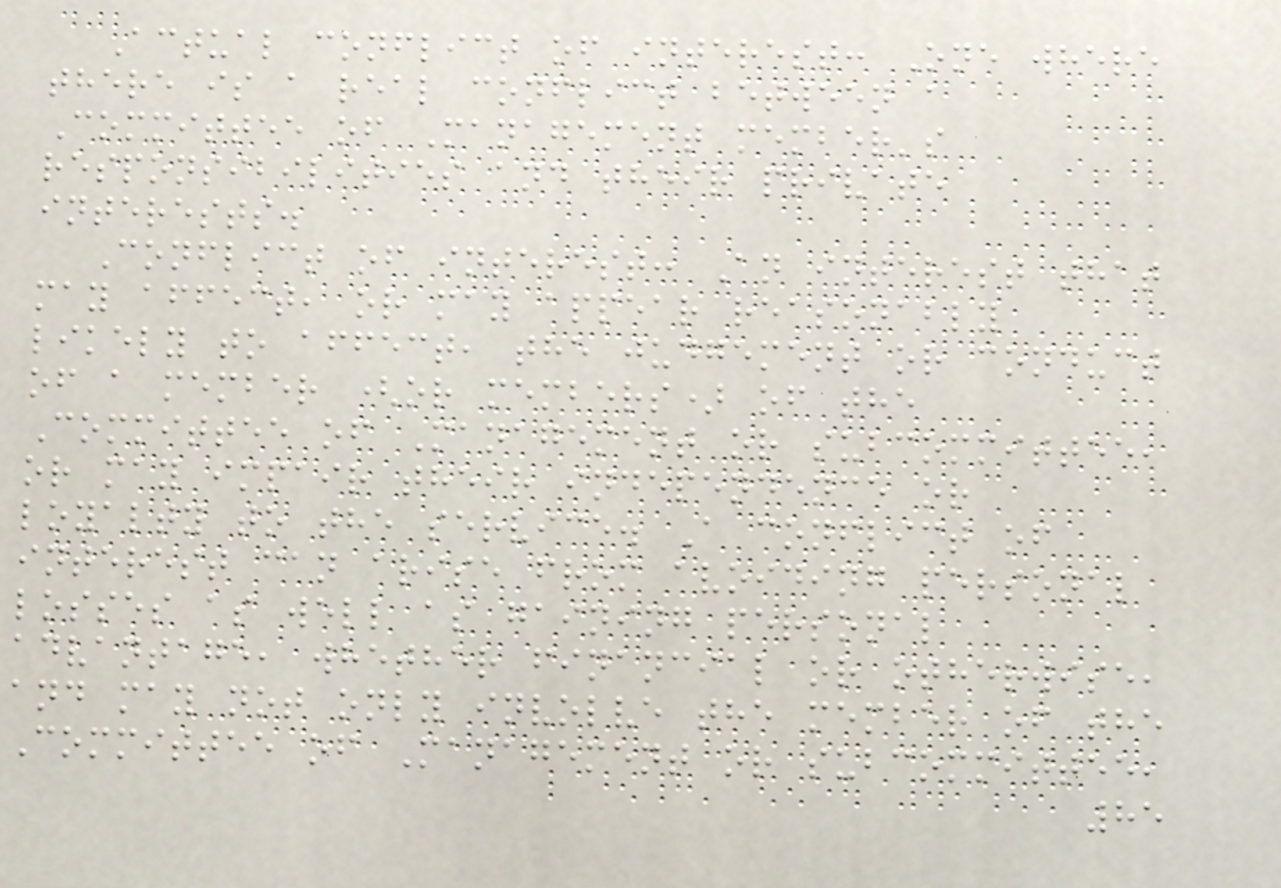Actual conflict of interest: One where
there is a real conflict between a
Committee of Management member's
responsibilities and their private
interests.
Conflict of interest: An interest that
may affect, or may appear reasonably
likely to affect, the judgement or conduct
of a member (or members) of the
Committee of Management or subcommittee,
or may impair their independence or
loyalty to the service. A conflict of
interest can arise from avoiding personal
losses as well as gaining personal
advantage, whether financial or otherwise,
and may not only involve the member of the
Committee of Management or subcommittee,
85
